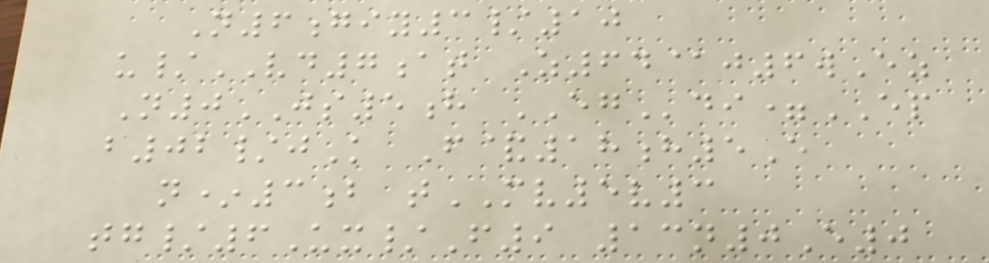N6giy3/10
u/VD7at Z64@j6wEz
N0JS5h EGdi=EP
b02/jK F&18h5E
n*3b tMV5v3
tg/6Ux/F9 13n0E0
